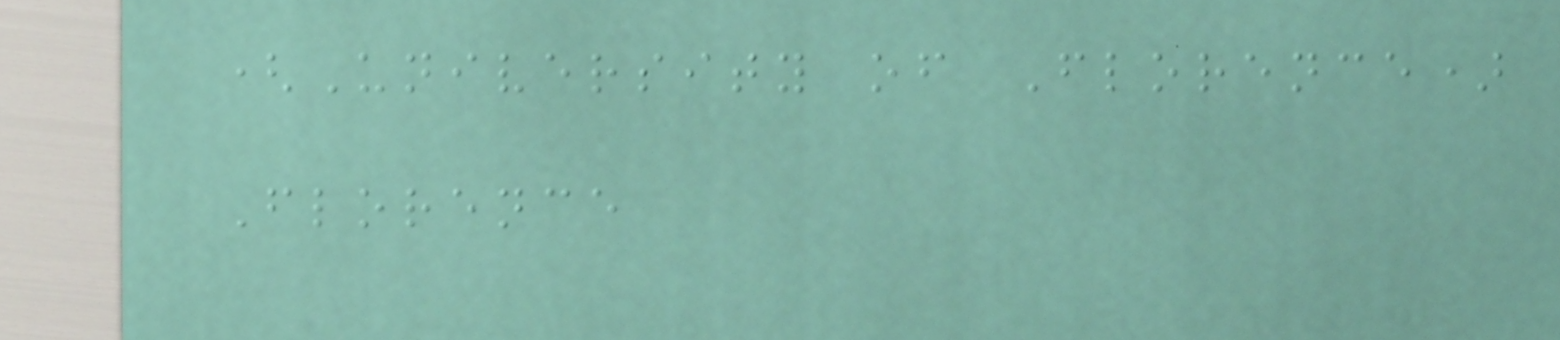(University of Florence)
Florence
